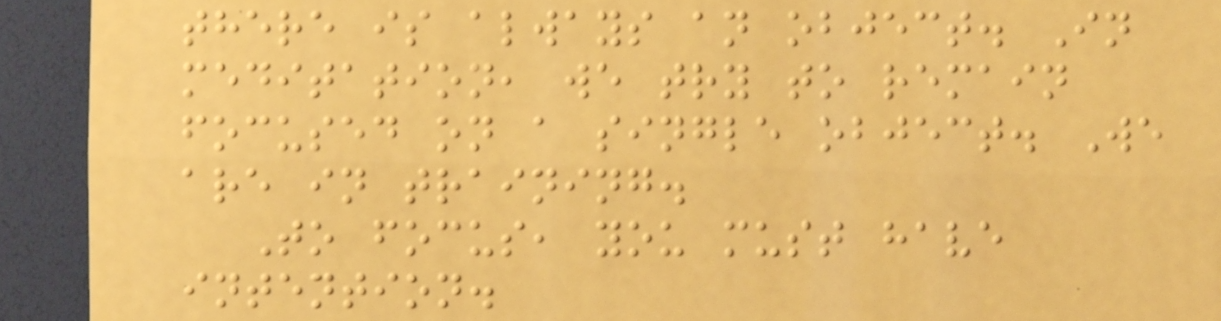there is always an object. In
meditation, we try to remain
focused on a single object. We
are in training.
To focus, you must have
intention.
